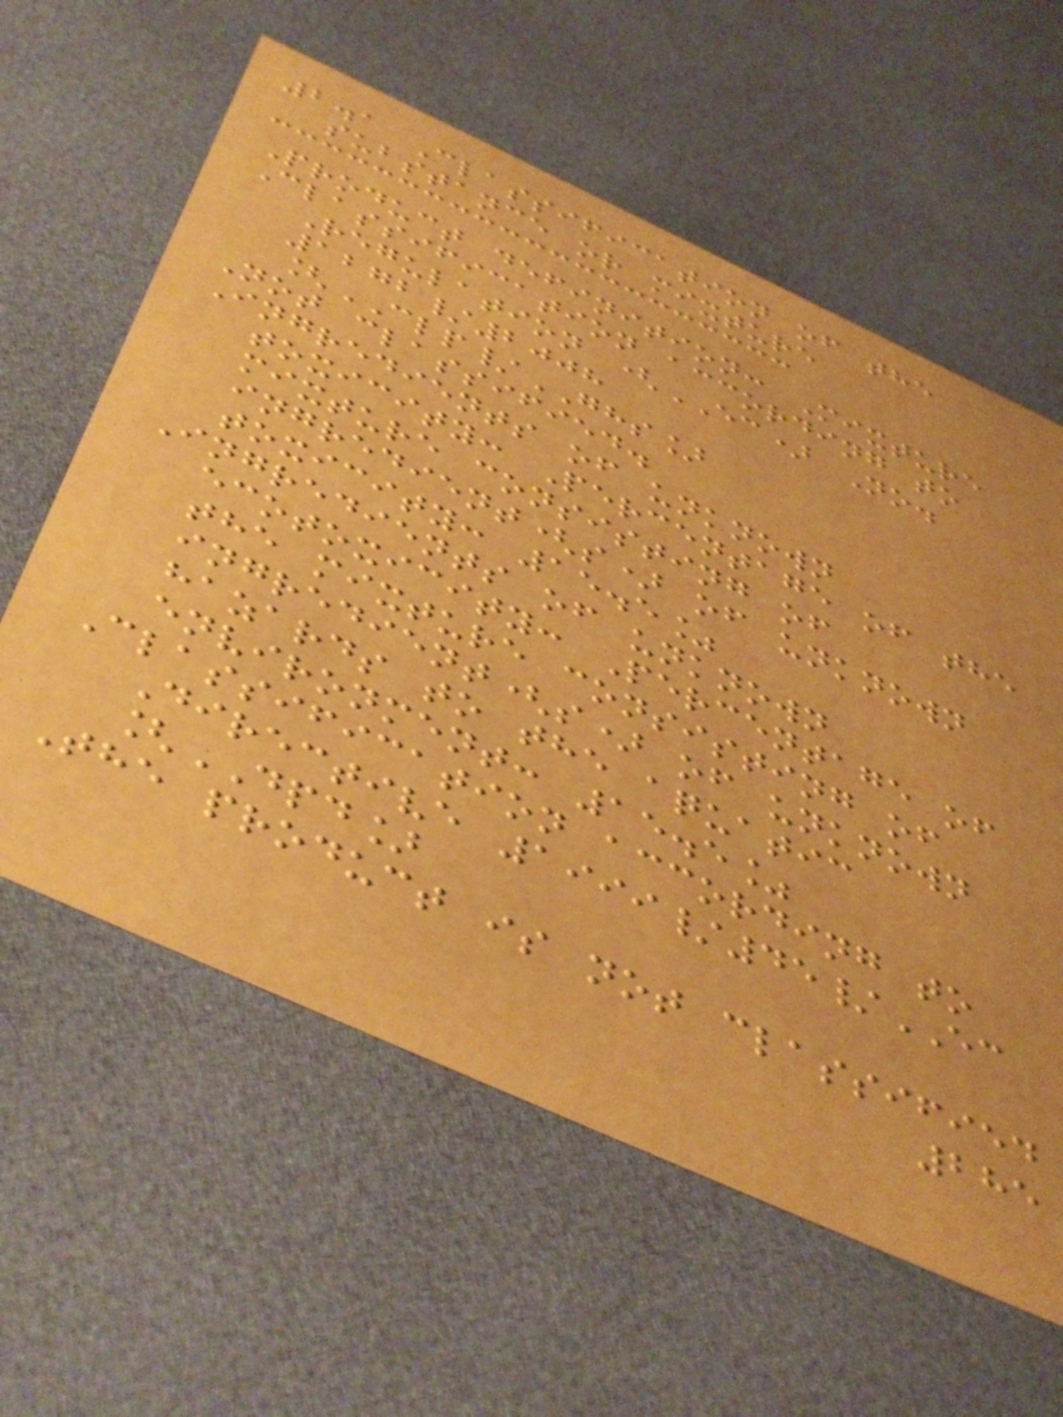2.1 Classification of the
substance or mixture
Product definition: Mixture
Classification according to
Regulation (EC) No.
1272/2008
[CLP/GHS]
Not classified.
Ingredients of unknown
toxicity: Percentage of the
mixture consisting of
ingredient(s) of unknown
toxicity: 15.5%
Ingredients of unknown
ecotoxicity: Percentage of
the mixture consisting of
ingredient(s) of unknown
hazards to the aquatic
environment: 15.5%
Classification according to
Directive 1999/45/EC
[DPD]
The product is not classified
285
